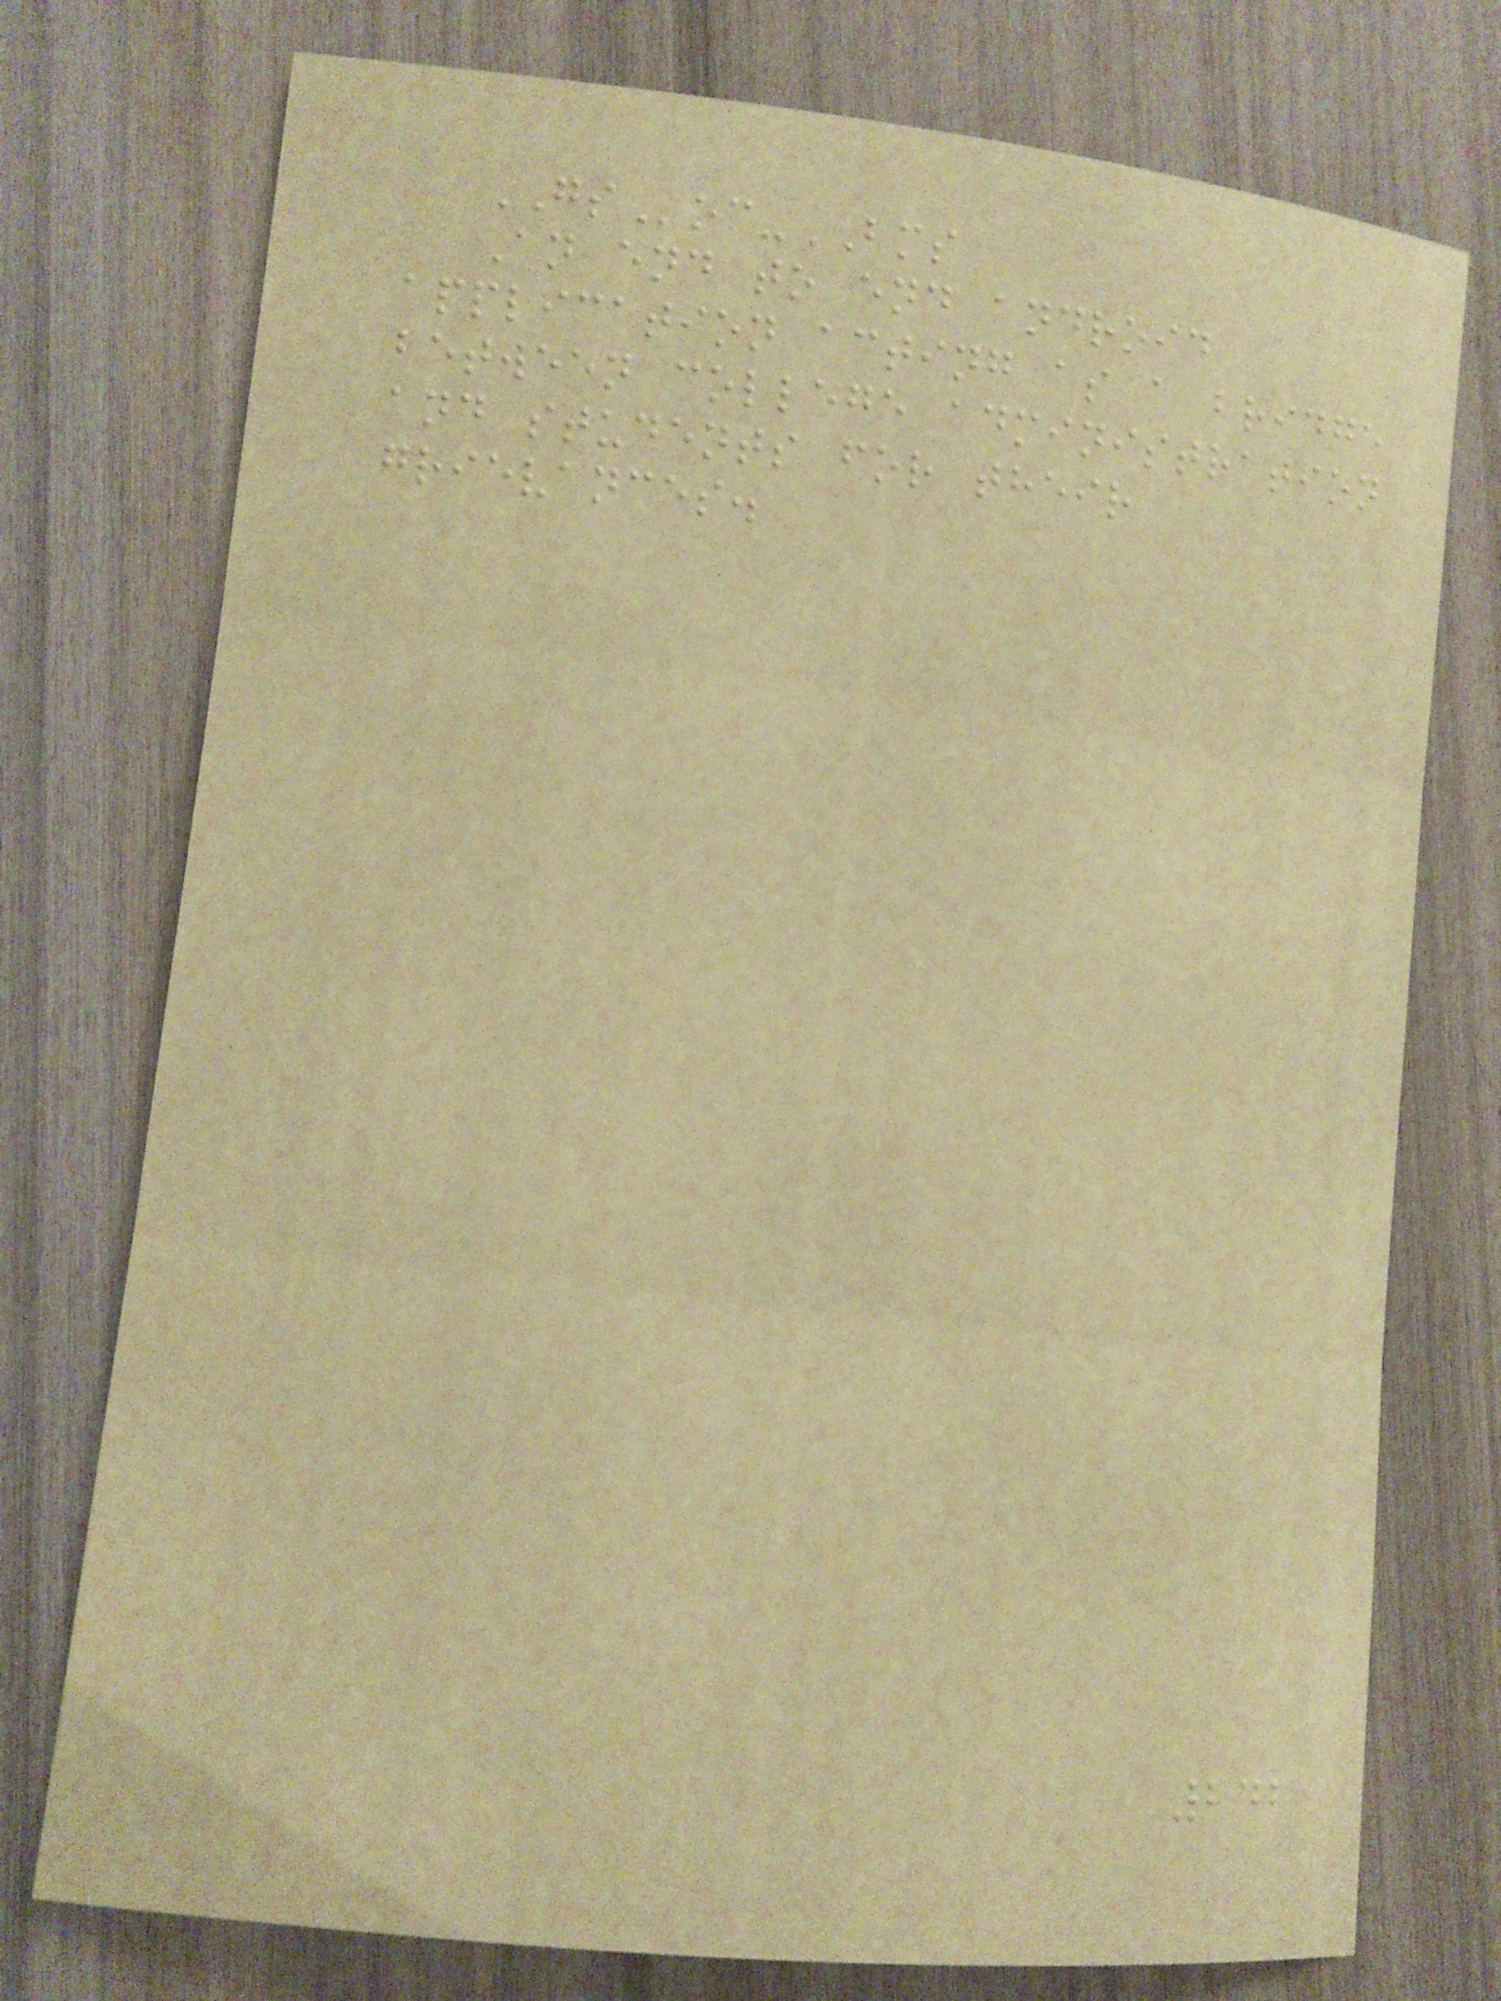GSoc-BMS
An end to end android
application acting as a bridge
between college administration
and students for their
grievances.
242
